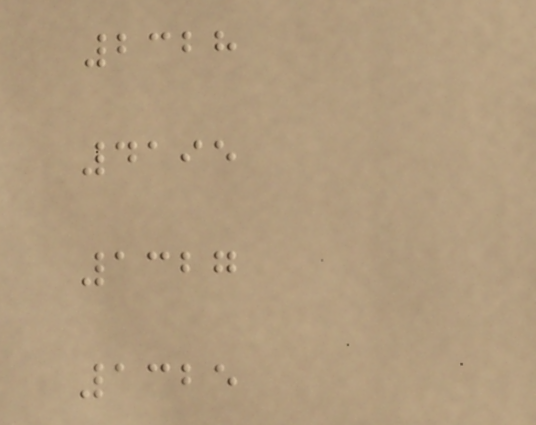2328
4195
1327
1325
